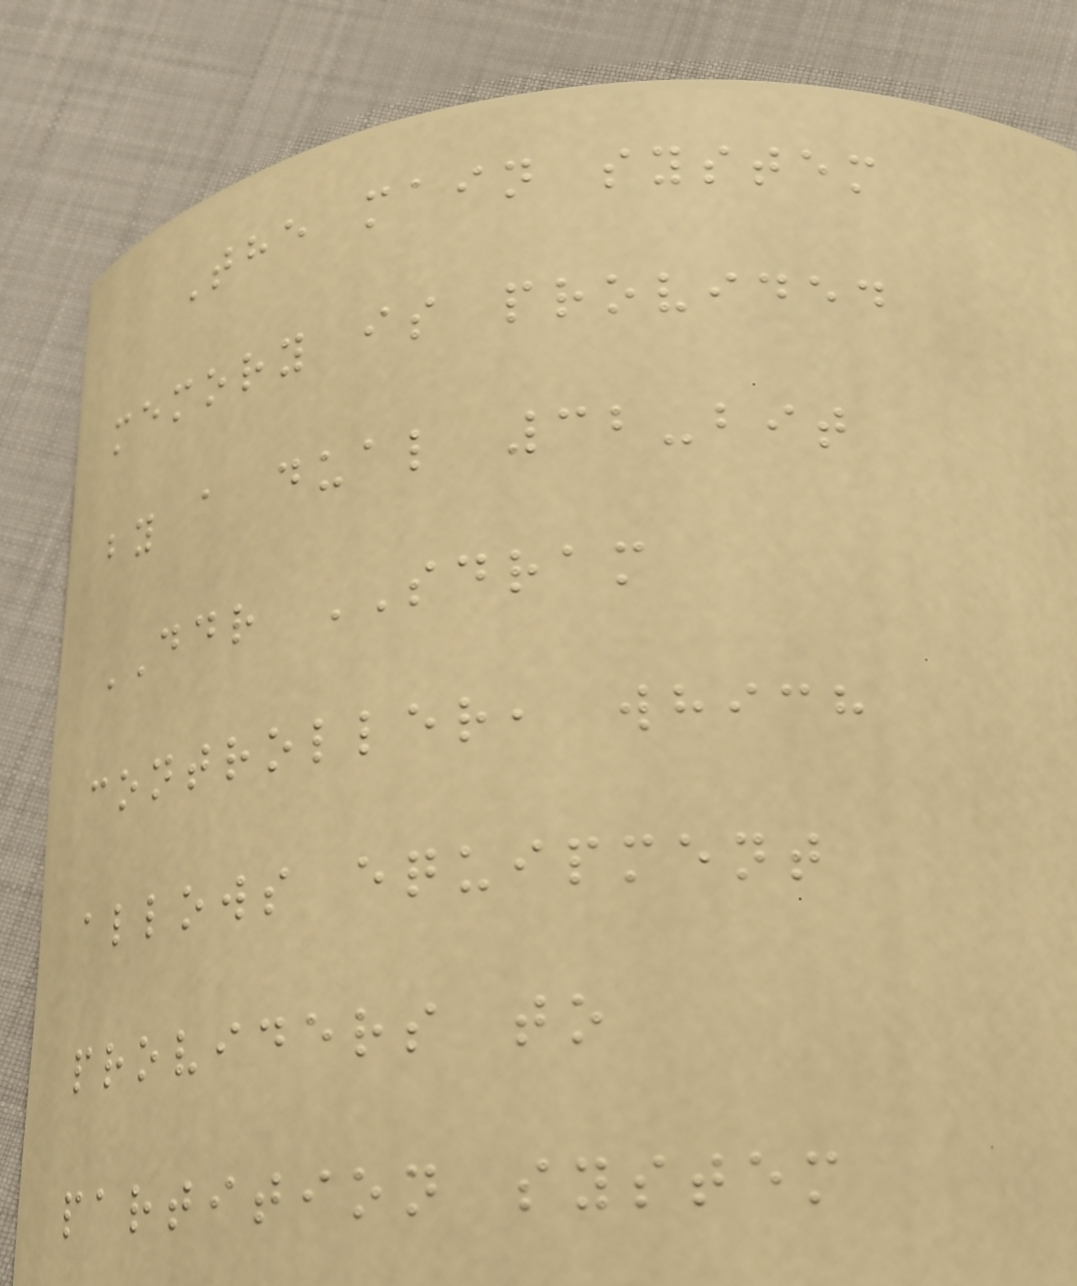The main system
memory is provided
by a dual 32-bit
DDR SDRAM
controller, which
allows equipment
providers to
partition system
